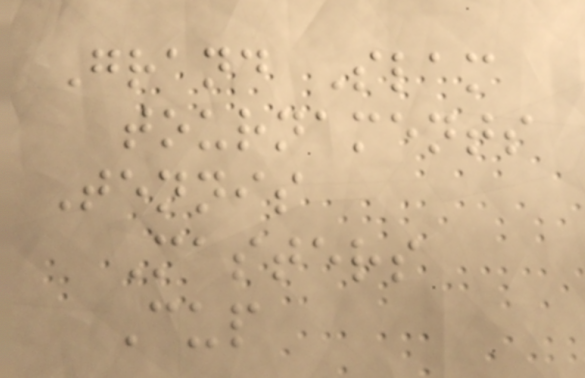Grand Slam
tournaments
Tennis
Masters
Cup
